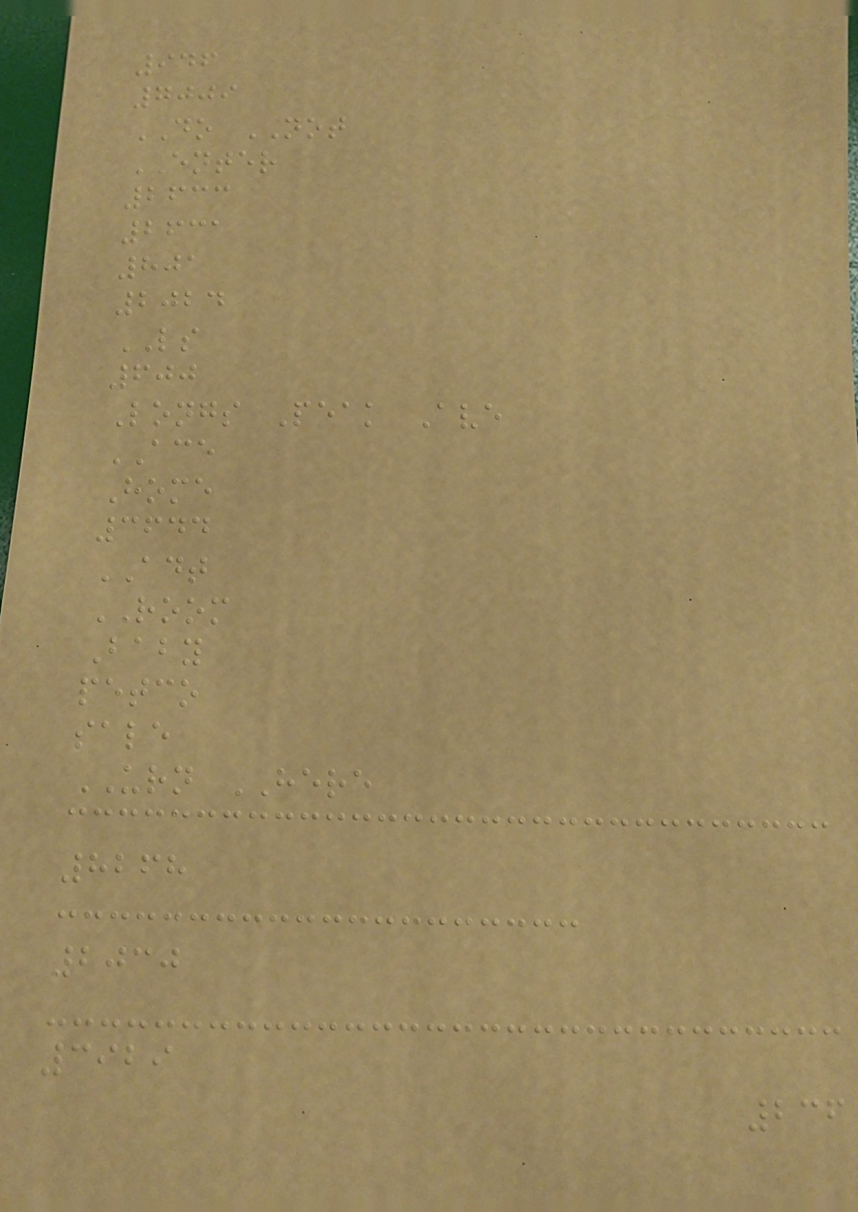946
7009
DO NOT
ENTER
2633
2631
801
2024
LS
600
Longs Peak Ave
ACE
Home
3644
ADT
ROOM
Baby
petco
sale
URN HERE
8268
2030
3929
236
